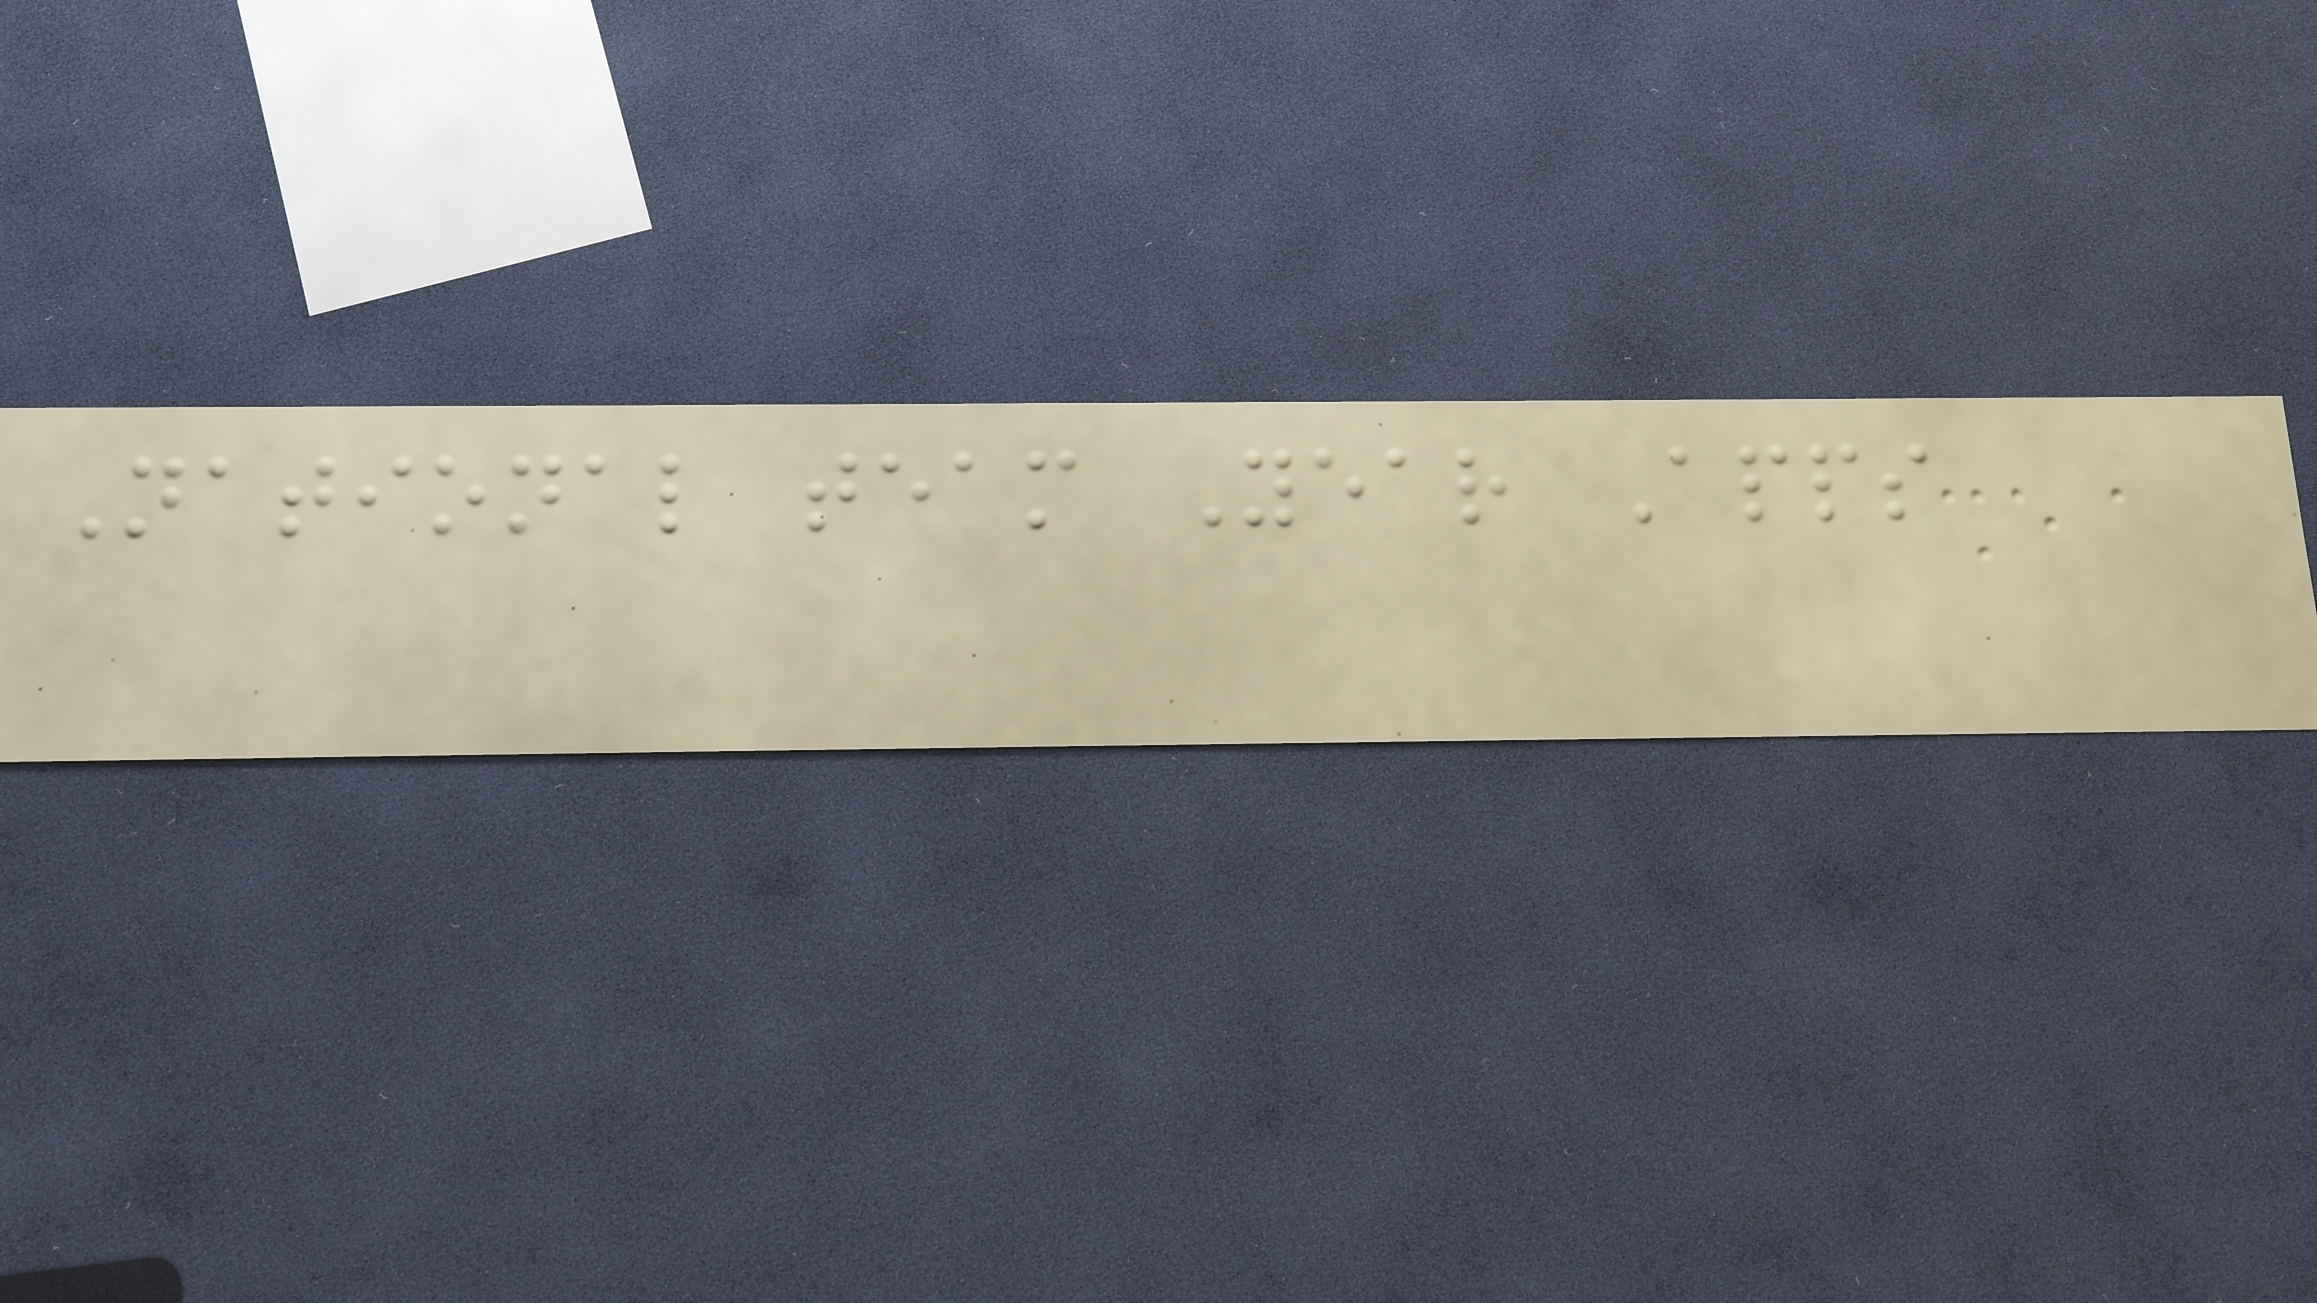National team Year Apps
